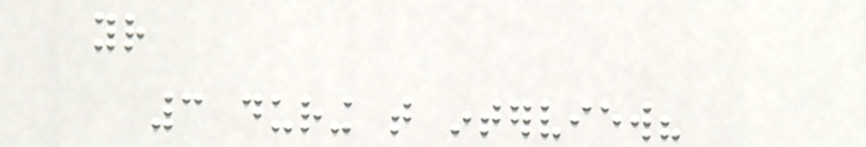your
3 during that interview?
